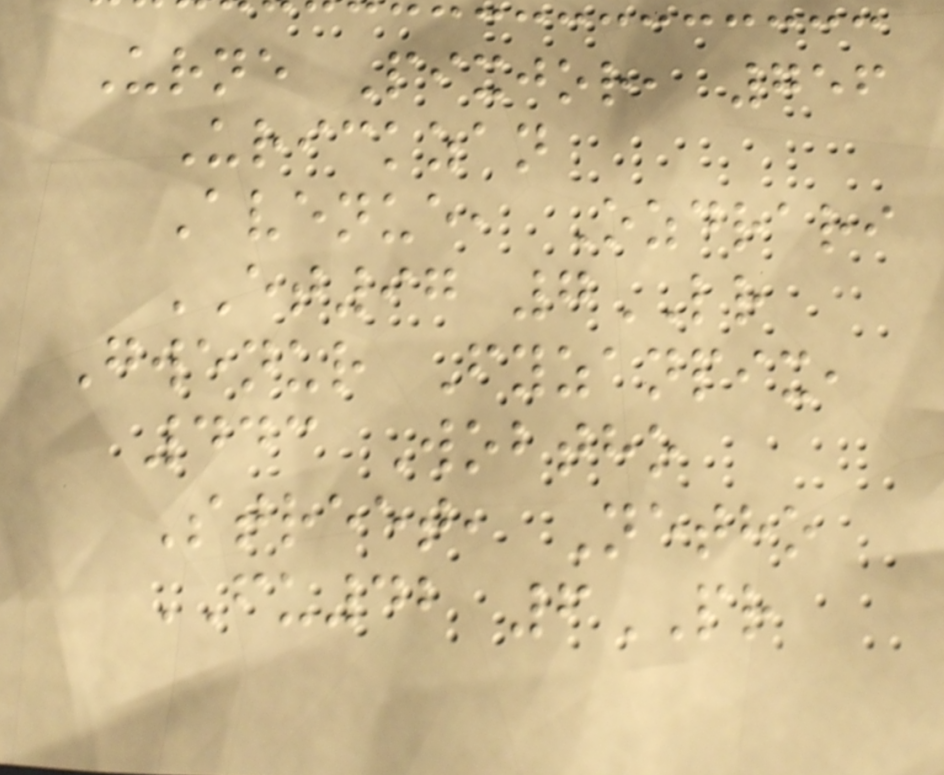Urne Pixjor, 756
Urickzan
Avenue, Ozdrari
ET97 7LR
Gwenur Fyzanpix,
443 Wobtho
Street, Netho
FU42 6PR
